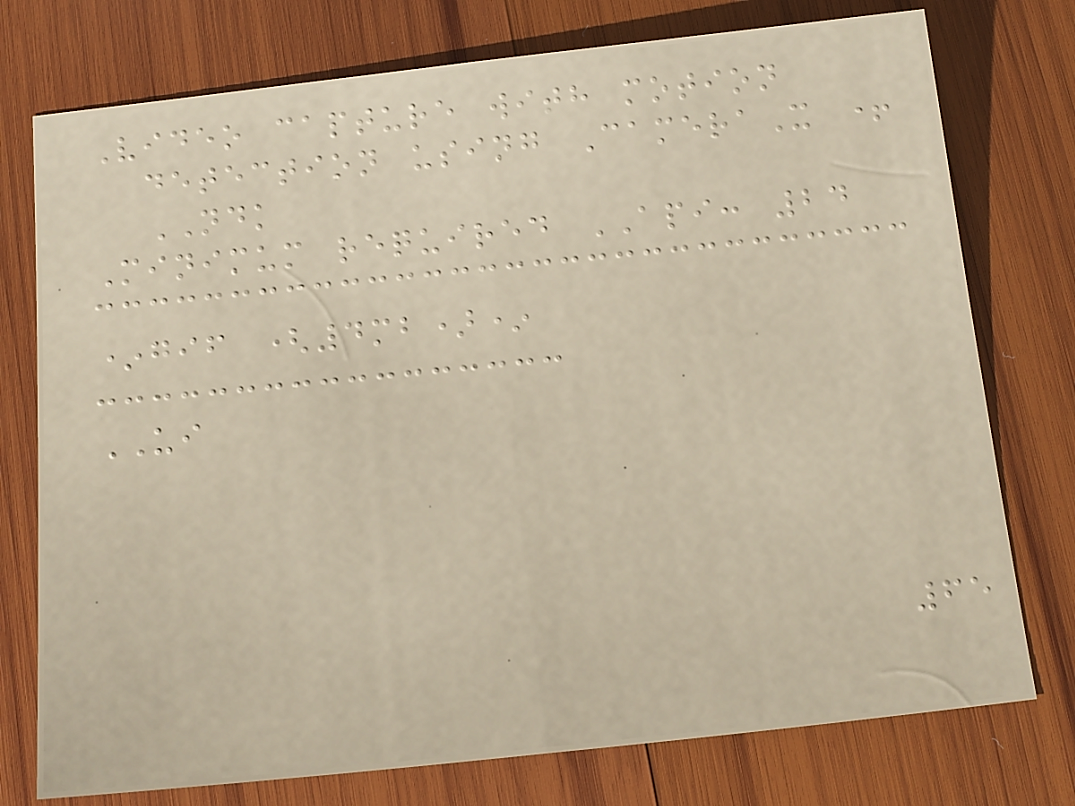Video capture with motion
detection using CameraX +
NDK
Minimum required API: 24
*gif (4mb)*
UI
65
